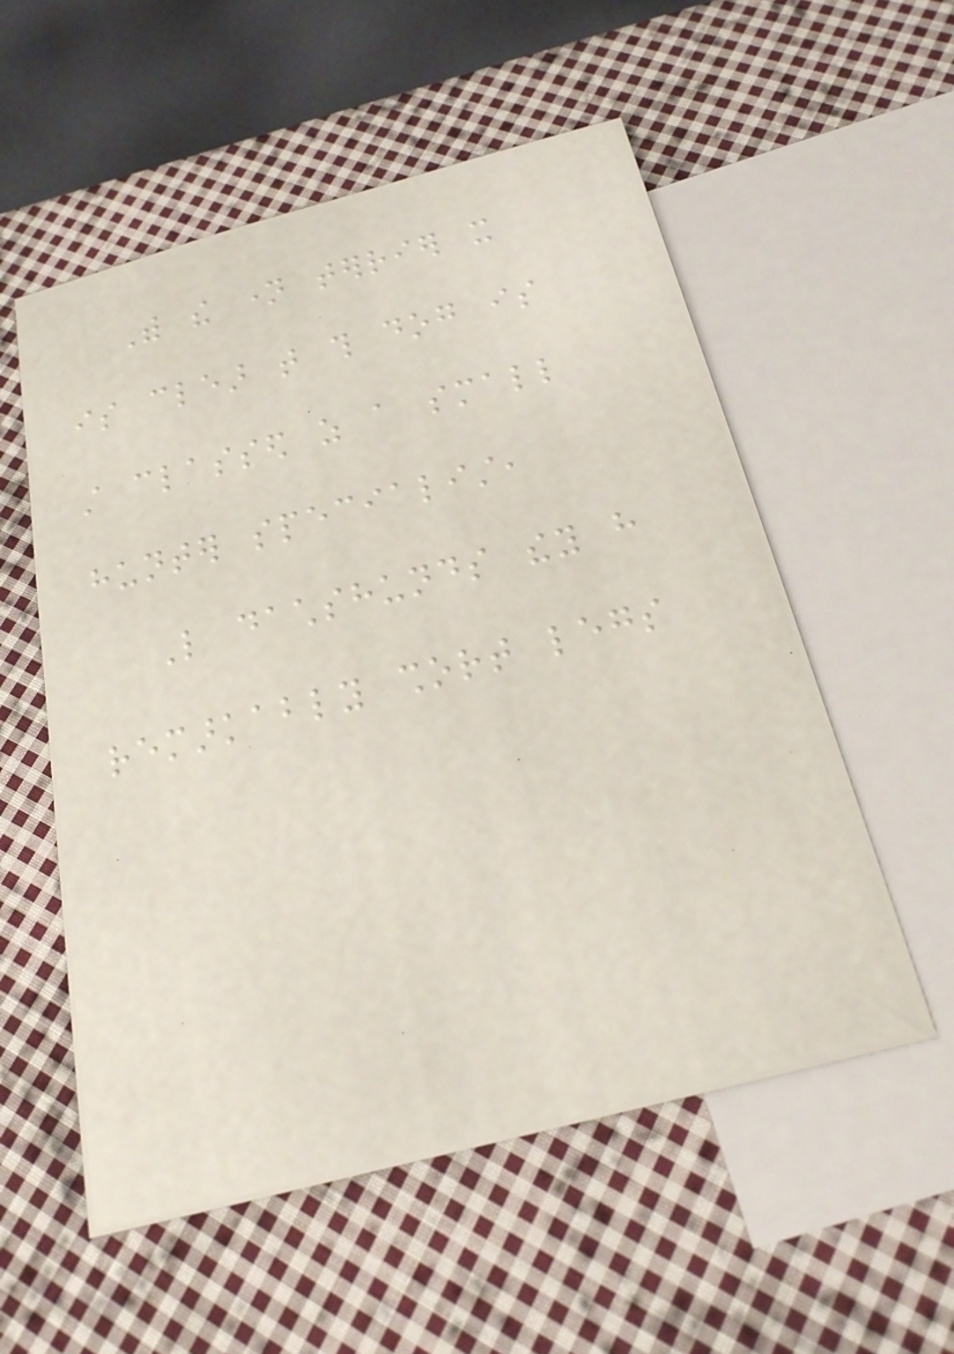With the name terrier it
is clear that this dog is
still classed as a small
hunter specialist,
Like dachshunds they have
remarkably short legs
